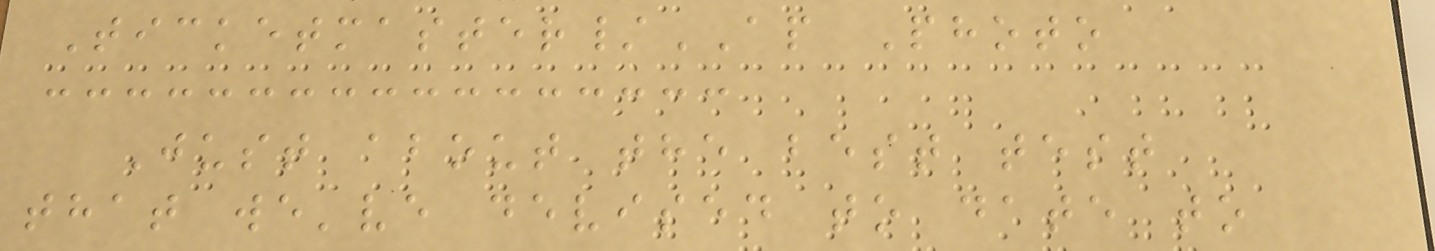Ticketmaster/AP Photo
Just about the best test
that we've devised to date to
